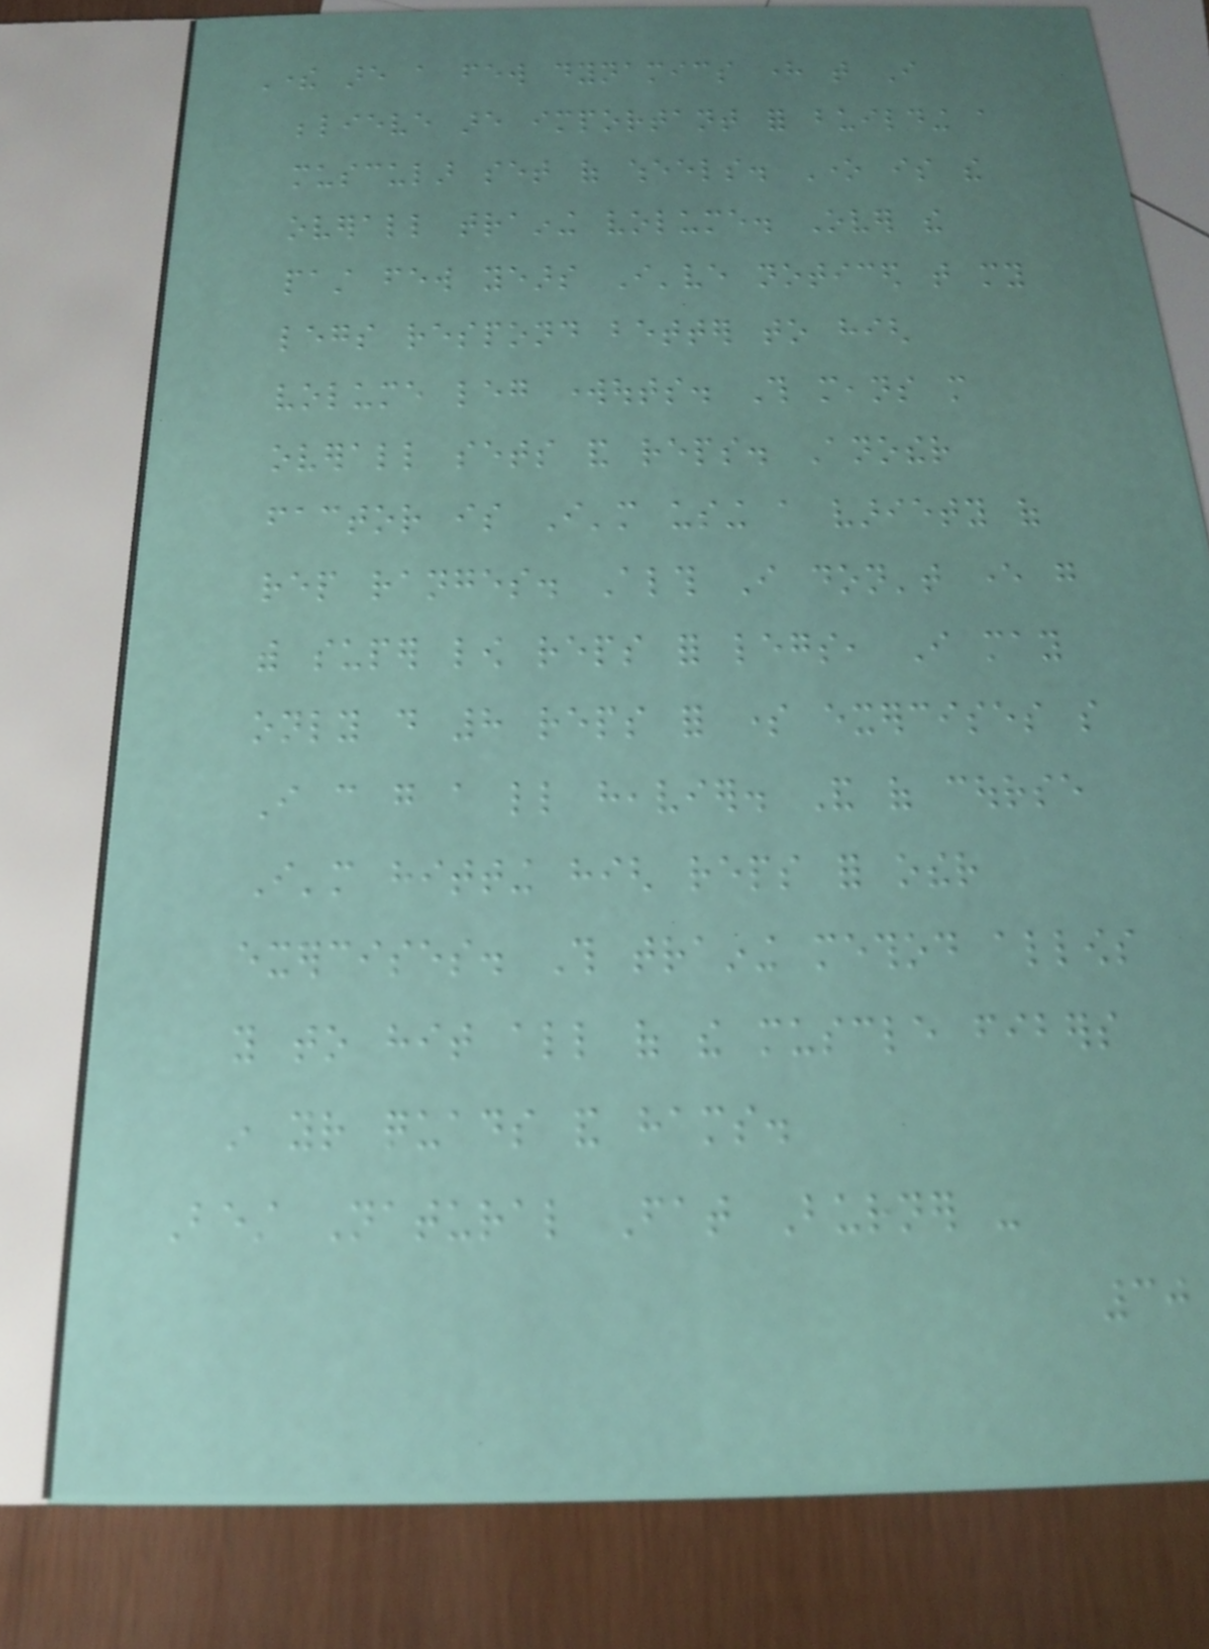There are a few dynamics here that I
believe are important for building a
muscular set of wheels. One is the
overall training volume. Over the
past few years I've noticed that my
legs respond better to high
volume leg workouts. This means more
overall sets and reps. Another
factor is I'm using a variety of
rep ranges. Although I don't ever go
with super low reps for legs, I may
only do 8 reps for some exercises so
I can go a little heavier. And of course
I'm hitting high reps for other
exercises. This training method allows
you to hit all of the muscle fibers
in your quads and hams.
Best Natural Fat Burner -
30
